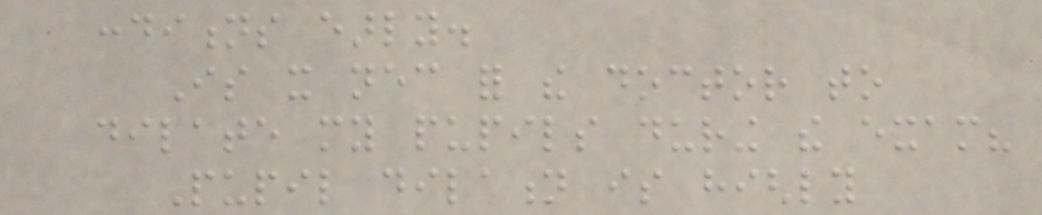conditions early.
Is it necessary for the doctor to
dilate my pupils during the exam?
Pupil dilation is highly
